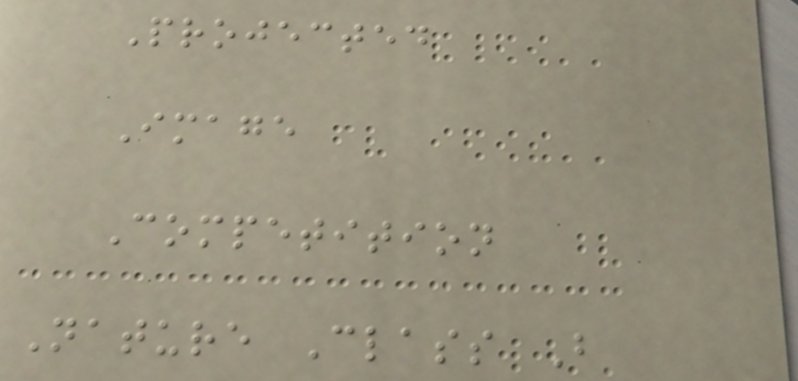Projected
Image
Competition
Nature Class B
